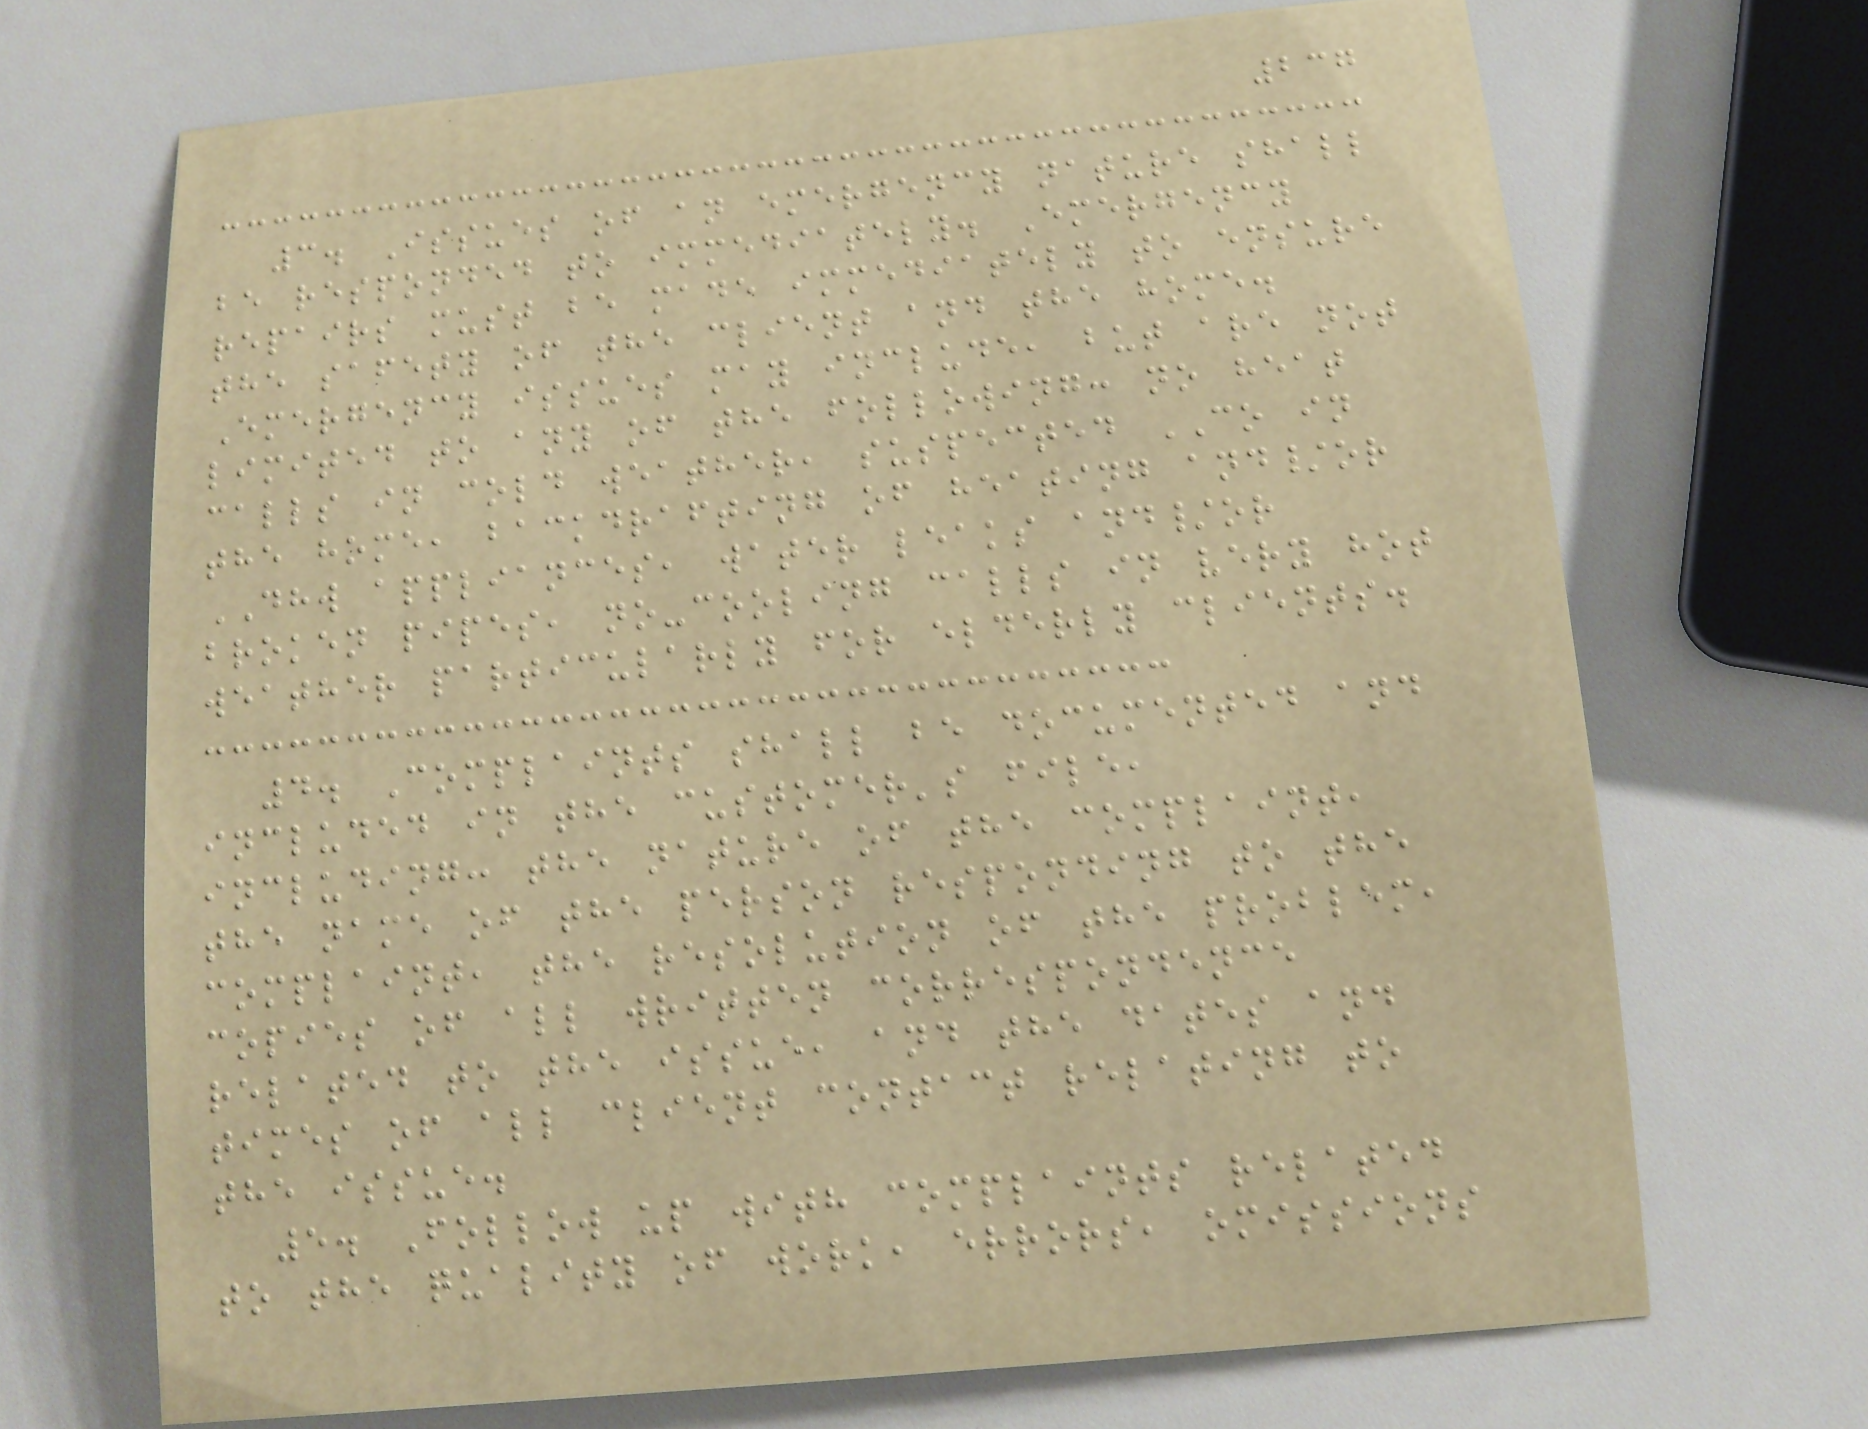237
3. Issues of an emergency nature shall
be responded to immediately. Emergency
repairs must be made immediately to ensure
the safety of the client and the home.
Emergency issues may include, but are not
limited to any of the following: no heat
calls in cold weather, suspected CO in
the home, backdrafting of heating and/or
DHW appliances, water leaks and/or
broken pipes, no-cooling calls in very hot
weather particularly for elderly clients.
4. Complaints shall be documented and
included in the customer's file,
including: the nature of the complaint,
the name of the person responding to the
complaint, the resolution of the problem,
copies of all written correspondence
related to the issue, and the dates and
times of all client contact relating to
the issue.
5. Follow up with complaints related
to the quality of work, errors, omissions
